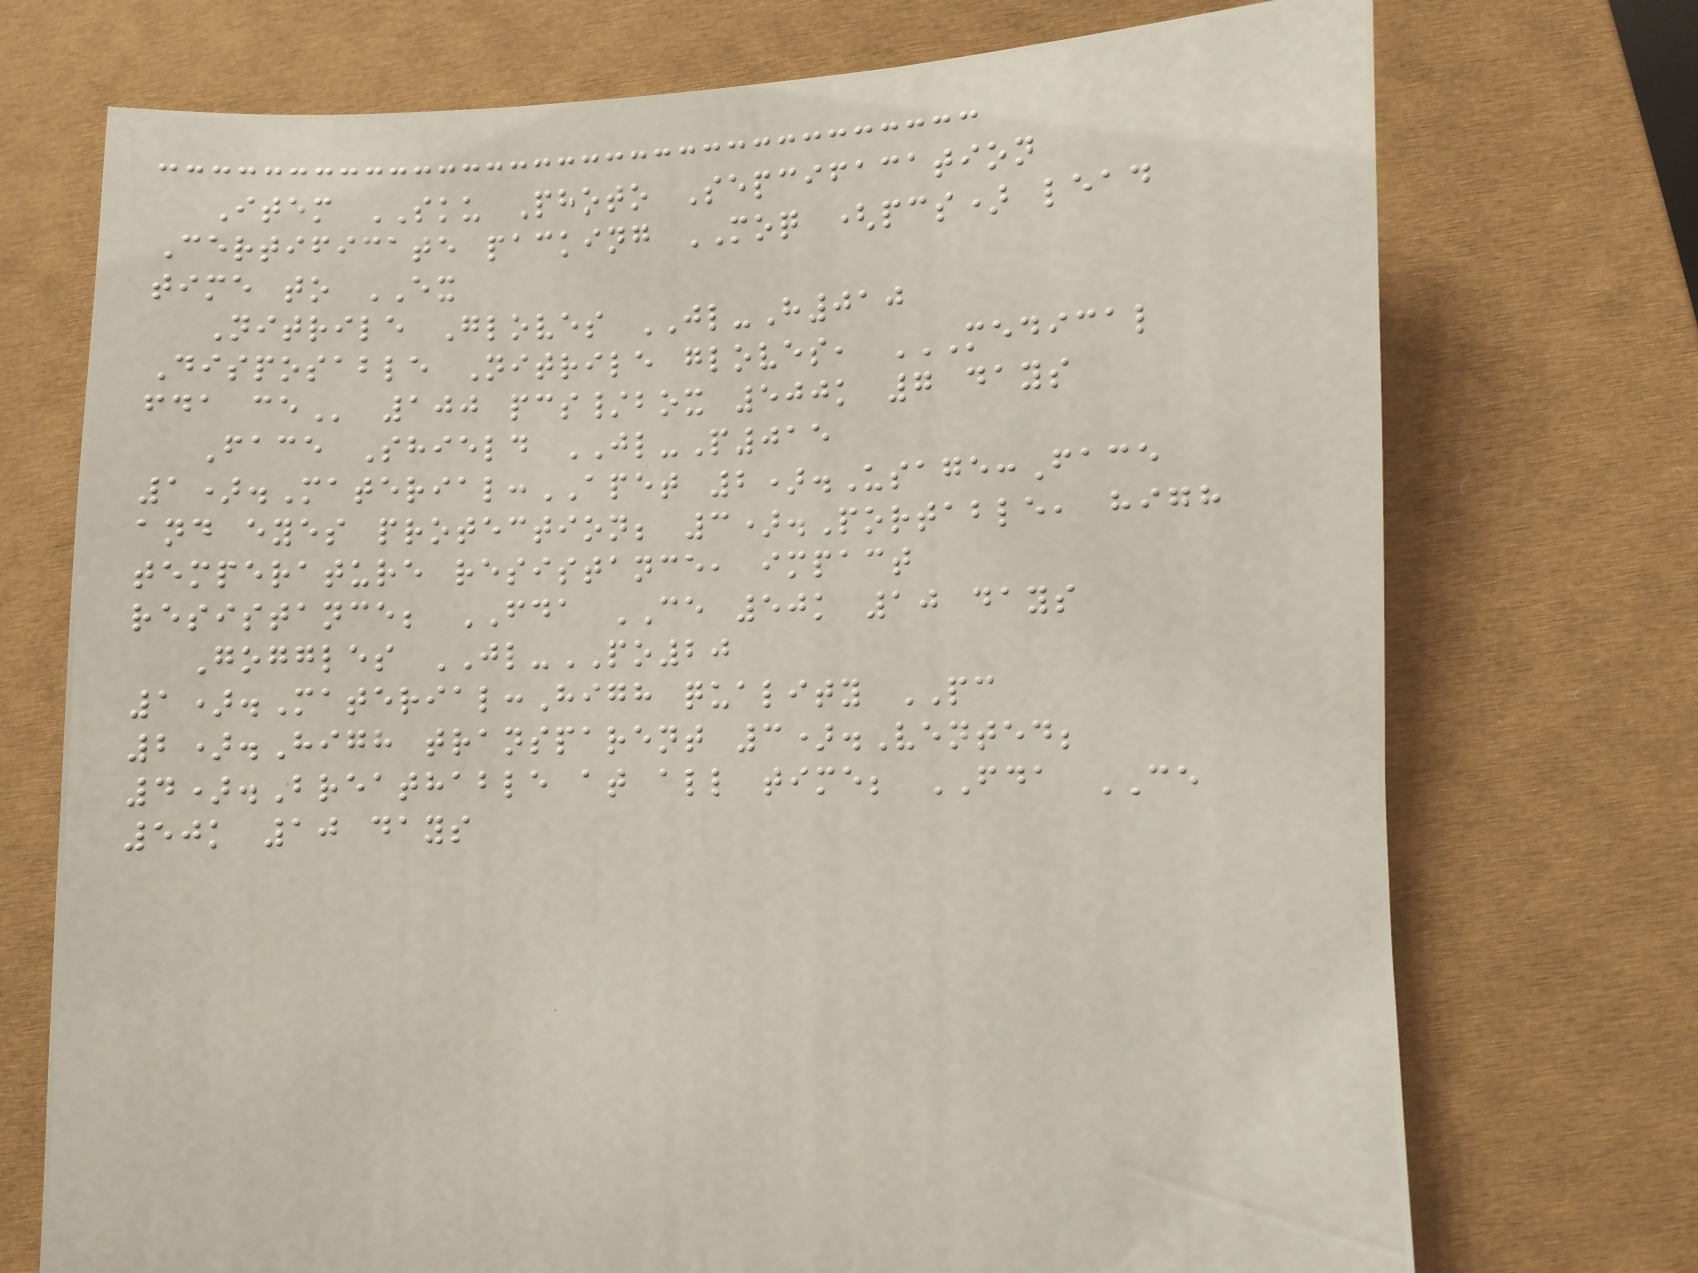Item SKU Photo Sepcifacation
Certificate packing MOQ (pcs) lead
time to EX
Nitrile Gloves JL-H010
Disposable Nitrile gloves, MEDICAL
FDA CE 100 pcs/box 500k 7 days
Face Shield JL-P015
1).Material:APET 2).Usage:Face
and eyes protection; 3).Portable, high
temperature resistance, impact
resistance; FDA CE 50k 10 days
Goggles JL-PO20
1).Material:High quality PC
2).High transparent 3).Vented;
4).Breathable at all time; FDA CE
50k 10 days
